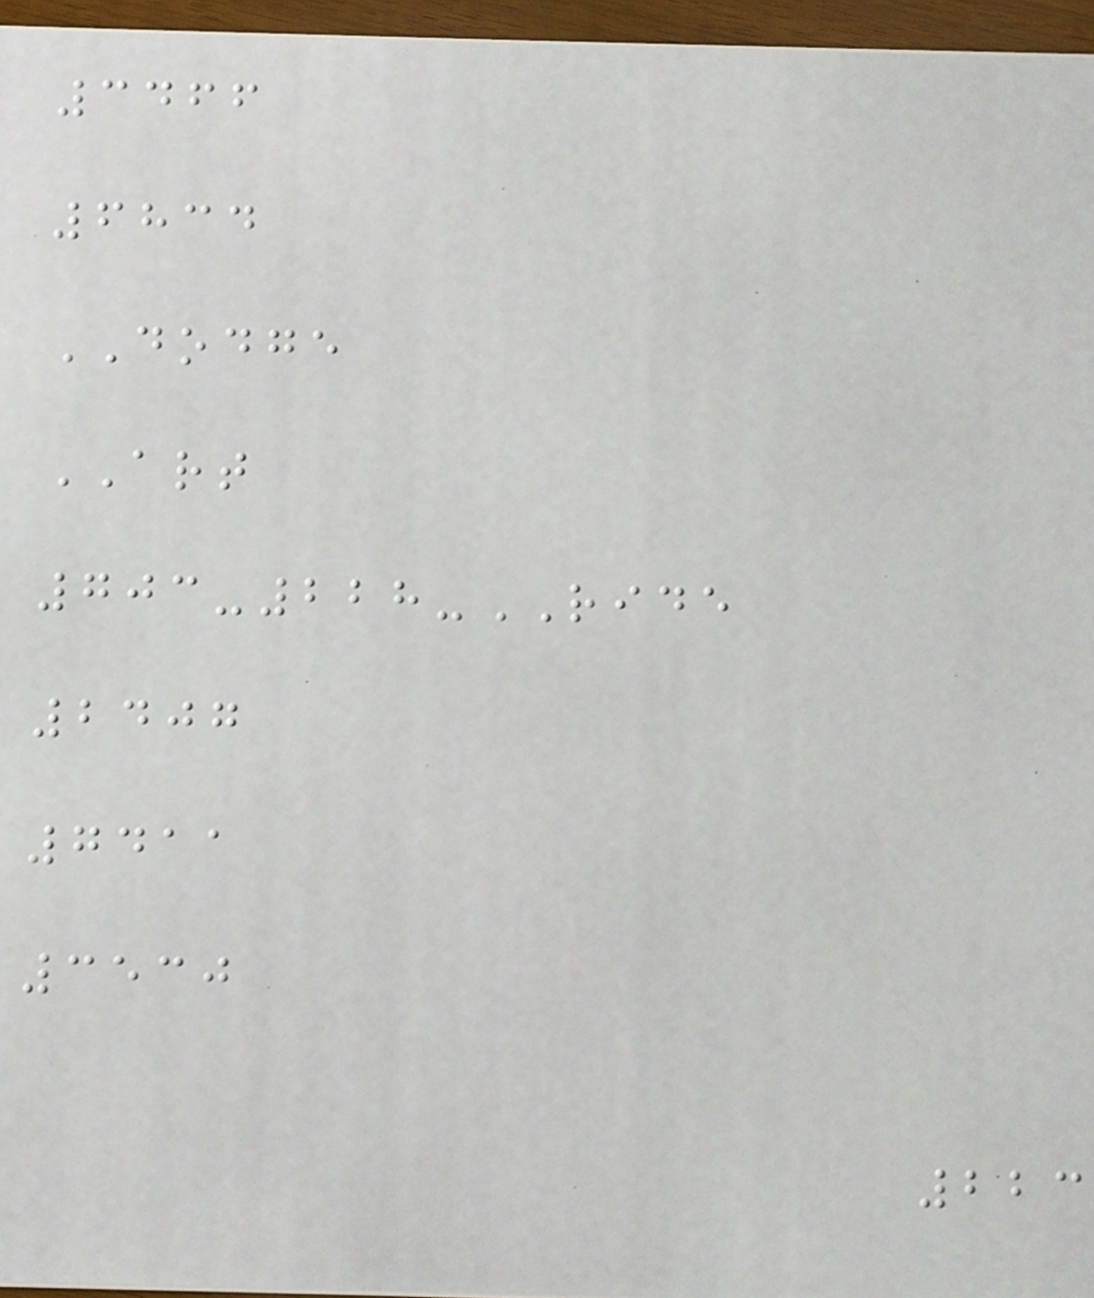3466
6834
DODGE
ART
703-228-RIDE
2407
7411
3530
223
